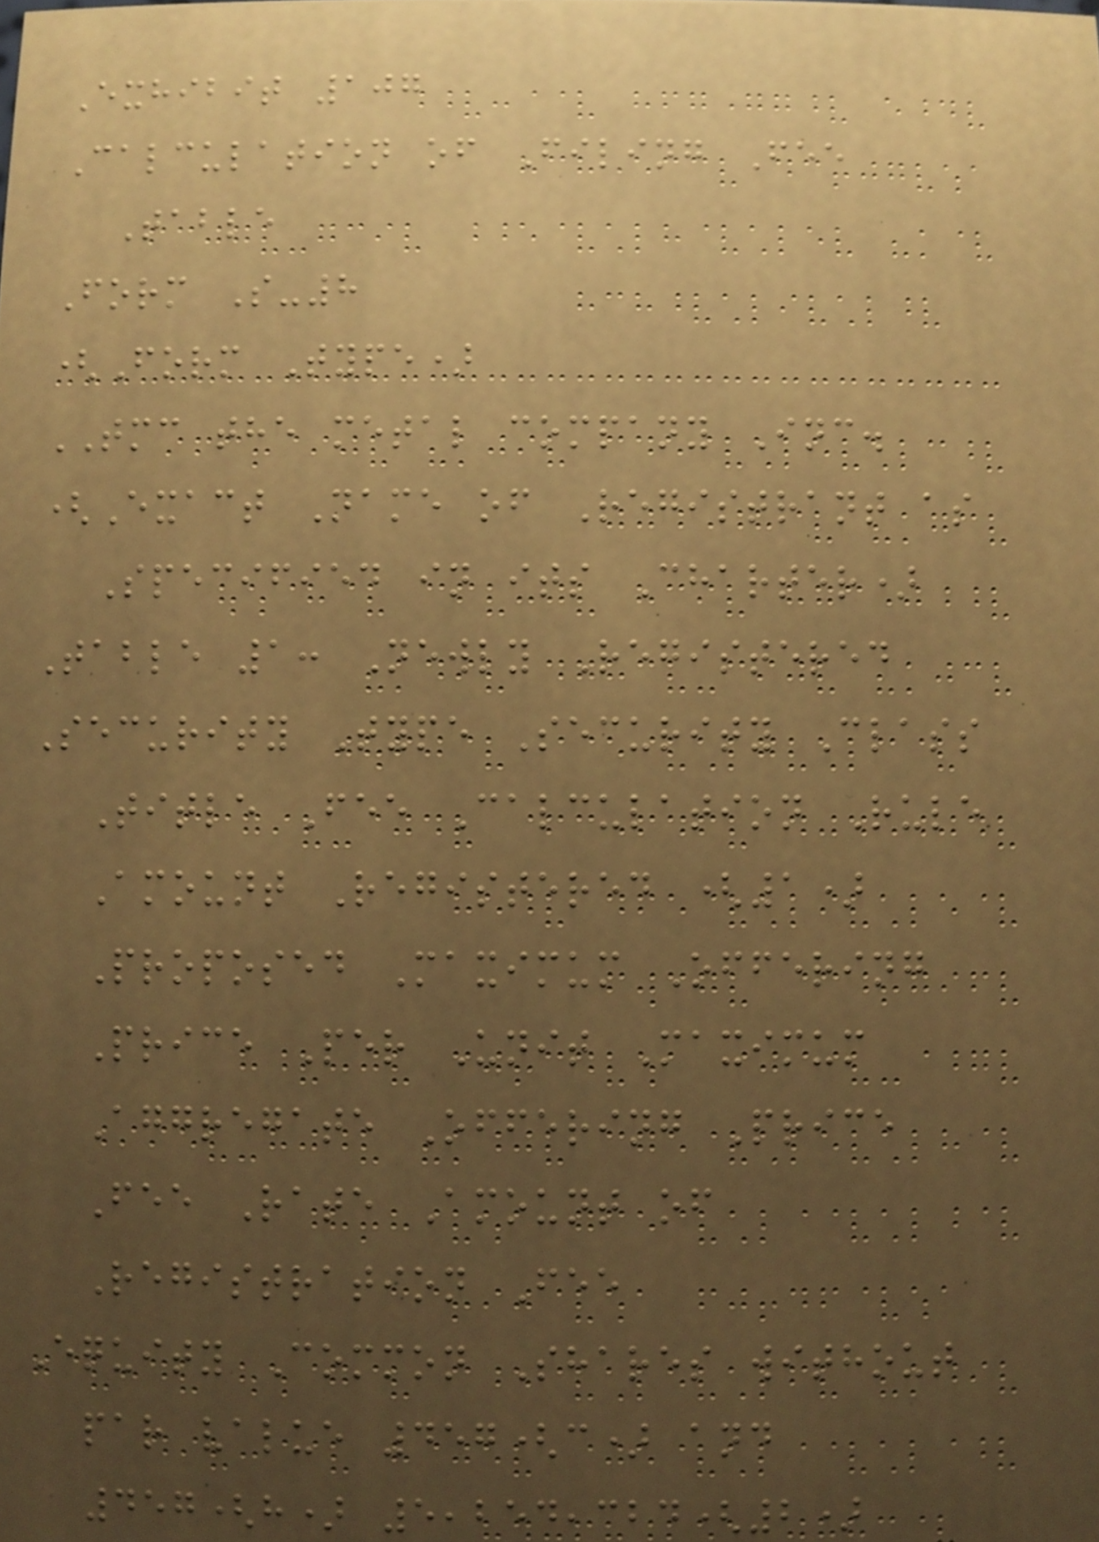Exhibit 107
Calculation of Filing Fee
Table
Form S-8
(Form Type)
TMC the metal company Inc.
(Exact Name of Registrant as
Specified in its Charter)
Table 1: Newly Registered
Security Type Security Class
Title Fee Calculation Rule
Amount Registered (1)
Proposed Maximum Offering
Price Per Unit Maximum
Aggregate Offering Price
Fee Rate Amount of
Registration Fee
Equity Common Shares without
par value 457(c) and
457(h) 5,254,324(2)
